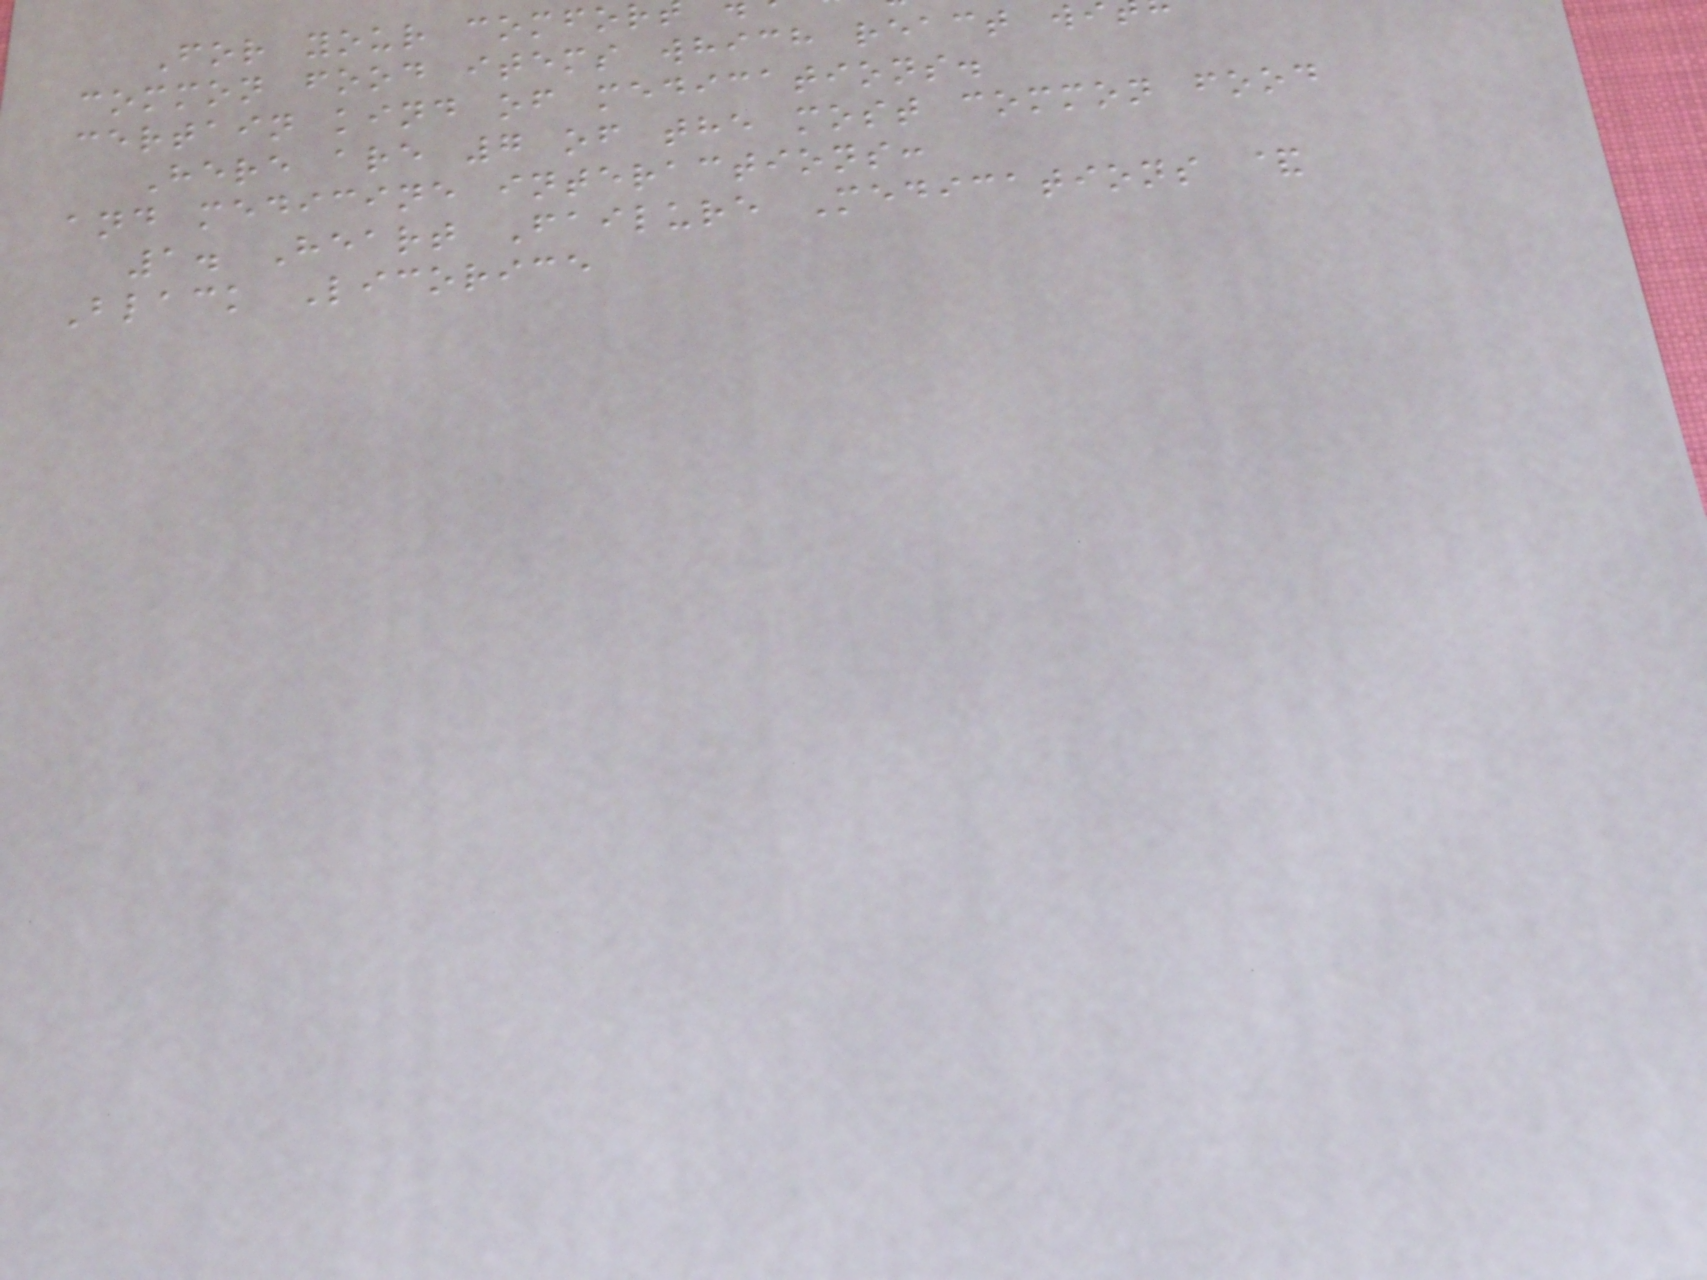For your comfor
common food items which react w
certain kind of medications.
Here are 7 of the most common food
and medicine interactions:
1. Heart Failure Medications &
Black Licorice
